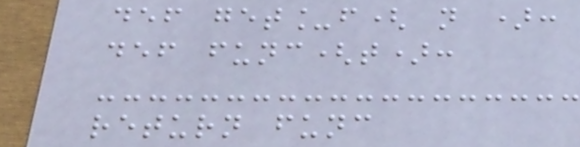def get_f( n ):
def func(t):
return func
